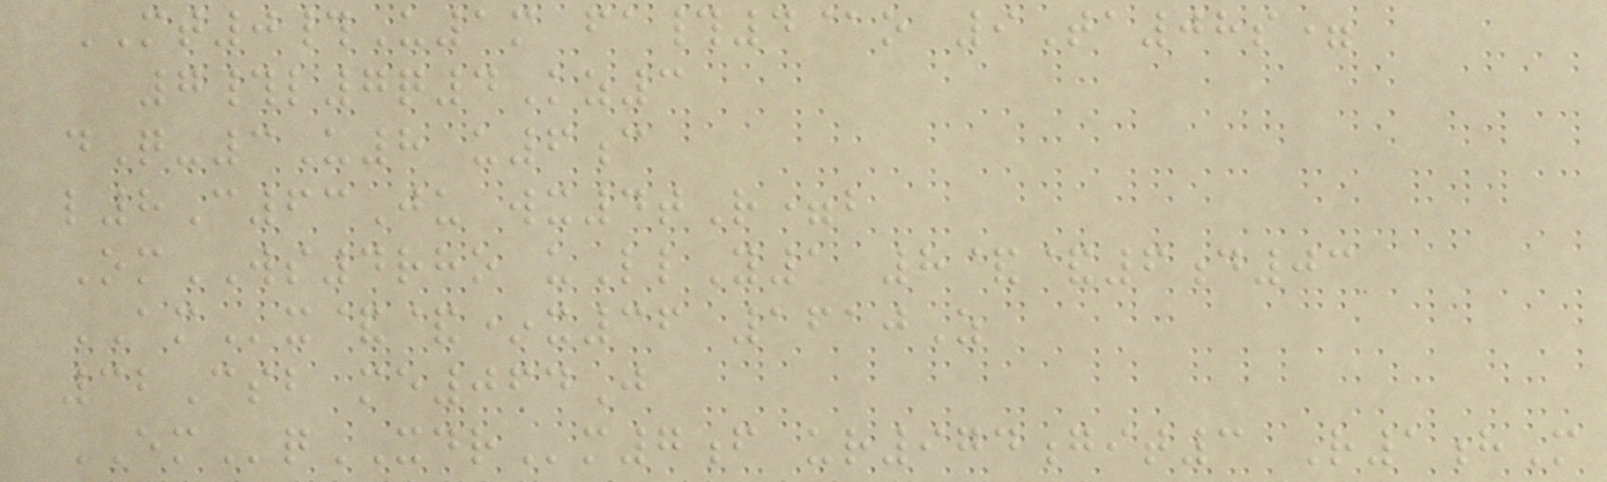MT0#U1m fa#4@o 9Ta08s=
7#l7q4Kz3
dQ-3U8 u6c
l8C63Ju wx4tR=b
OmWS4rho uLlY1 8&&6d03
AMx&&*x36 1610Z
32Csb me064J
EMqXDRm7f ur974git3 R1hM
